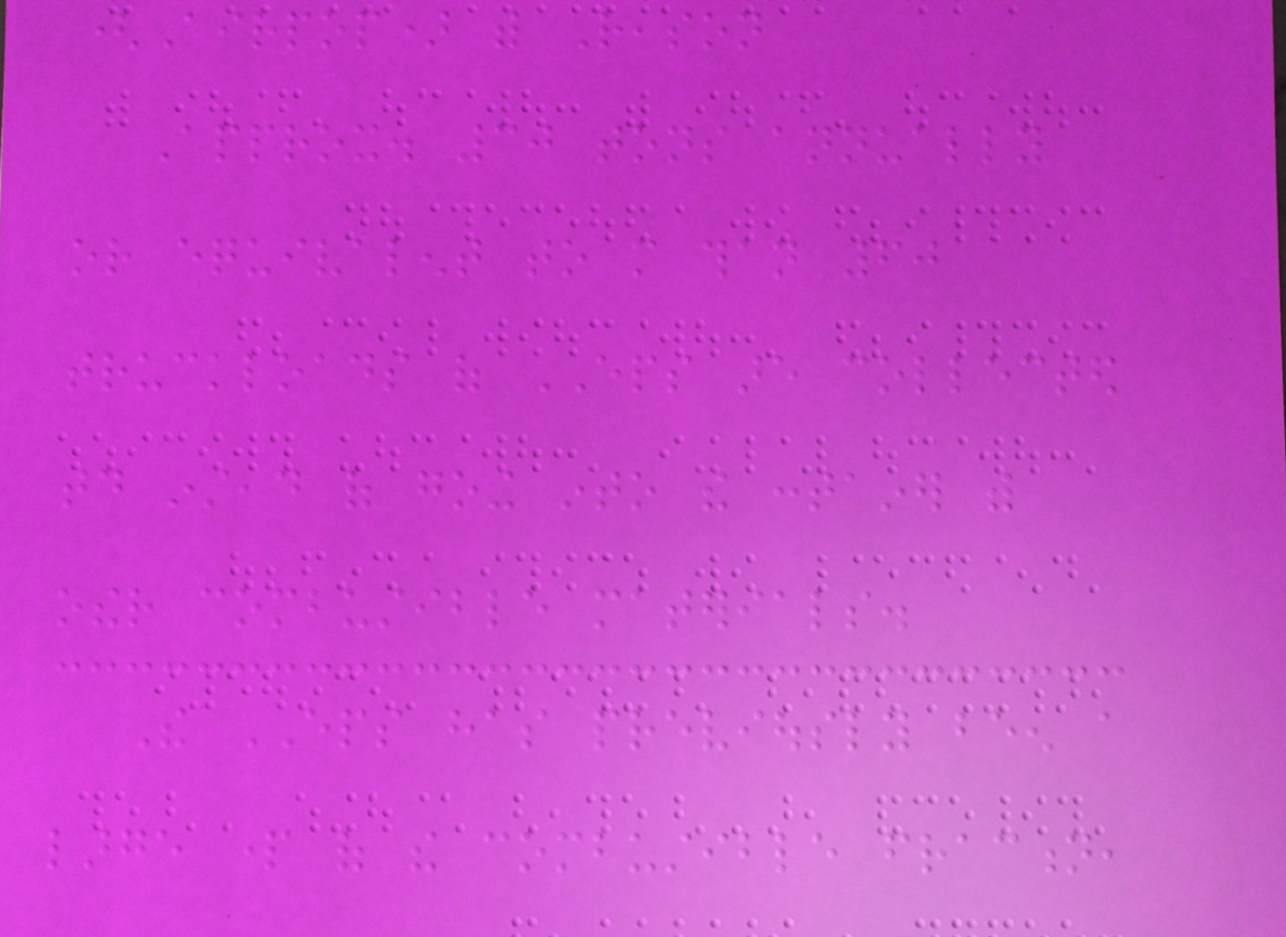(Airpop) with Reason
Approx. 30 tons annually
or equivalent to more than 60
truckloads of EPS are collected
today instead of going into the container with
other combustible materials.
The EPS has previously been a
large part of the combustible fraction,
